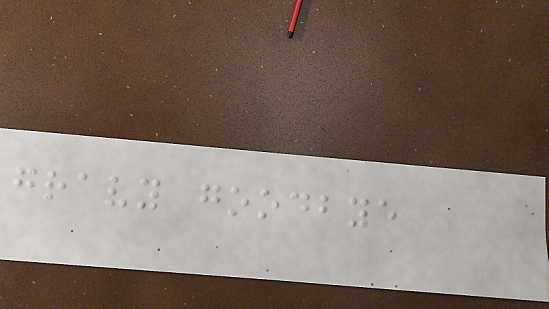gravy goodbye
